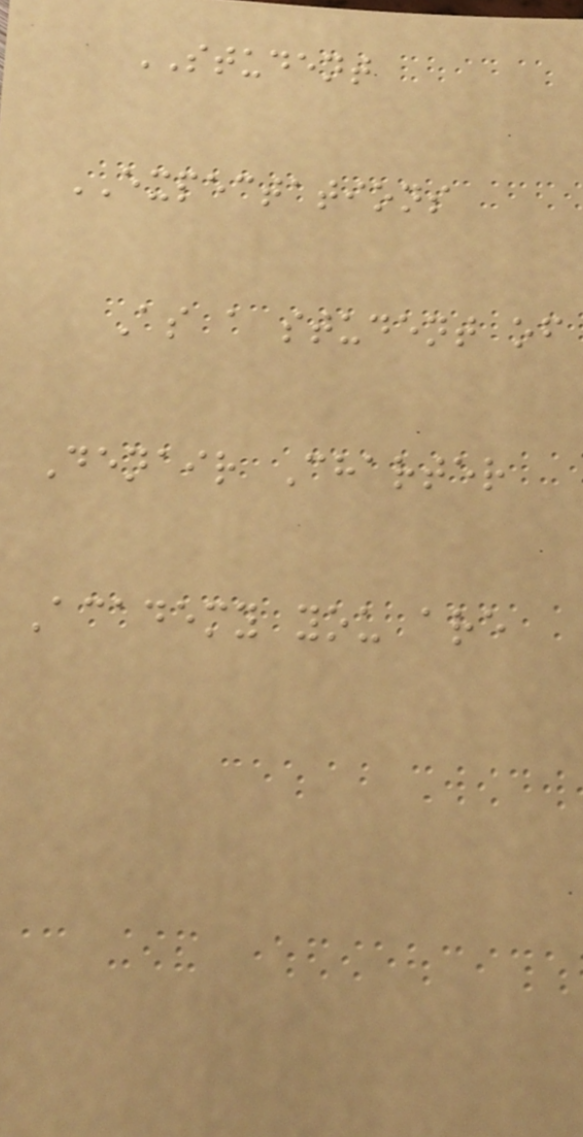STUDENT
EXPECTATIONS
As a student of
Denair Charter
Academy you are
